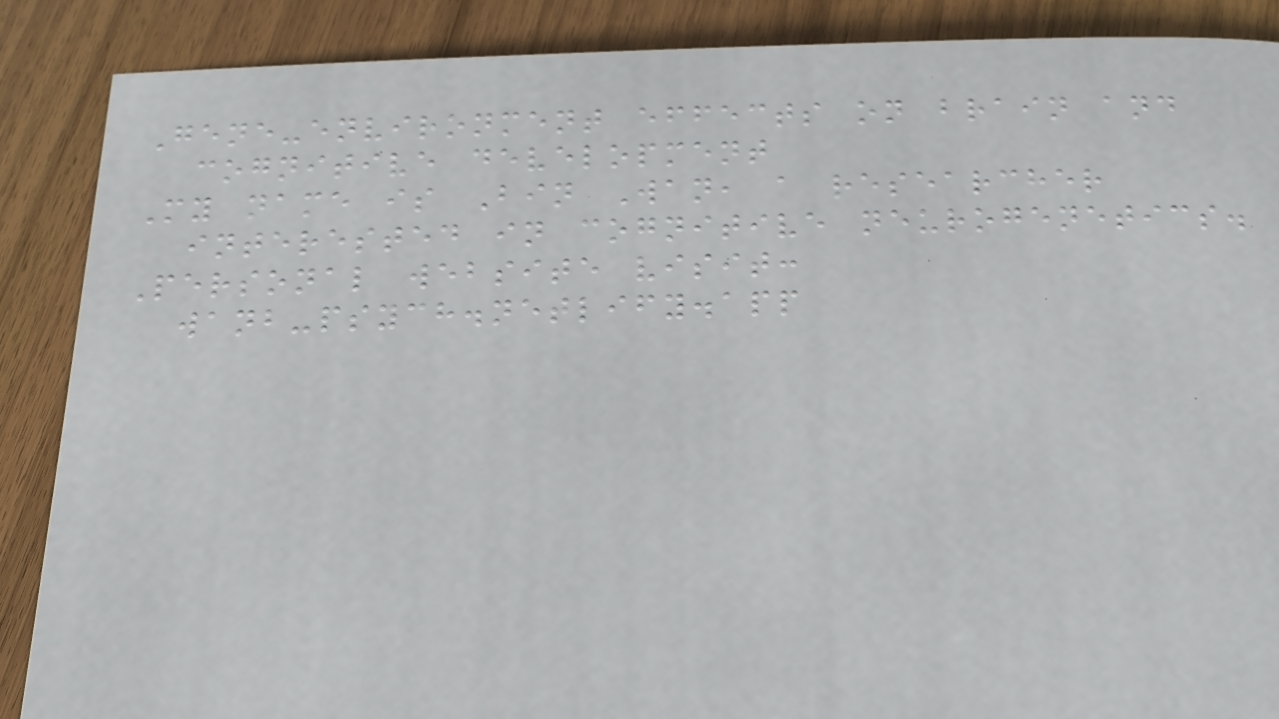Gene-environment effects on brain and
cognitive development
My name is Bin Wan, a researcher
interested in cognitive neurogenetics.
Personal website visit:
wanb-psych.netlify.app
